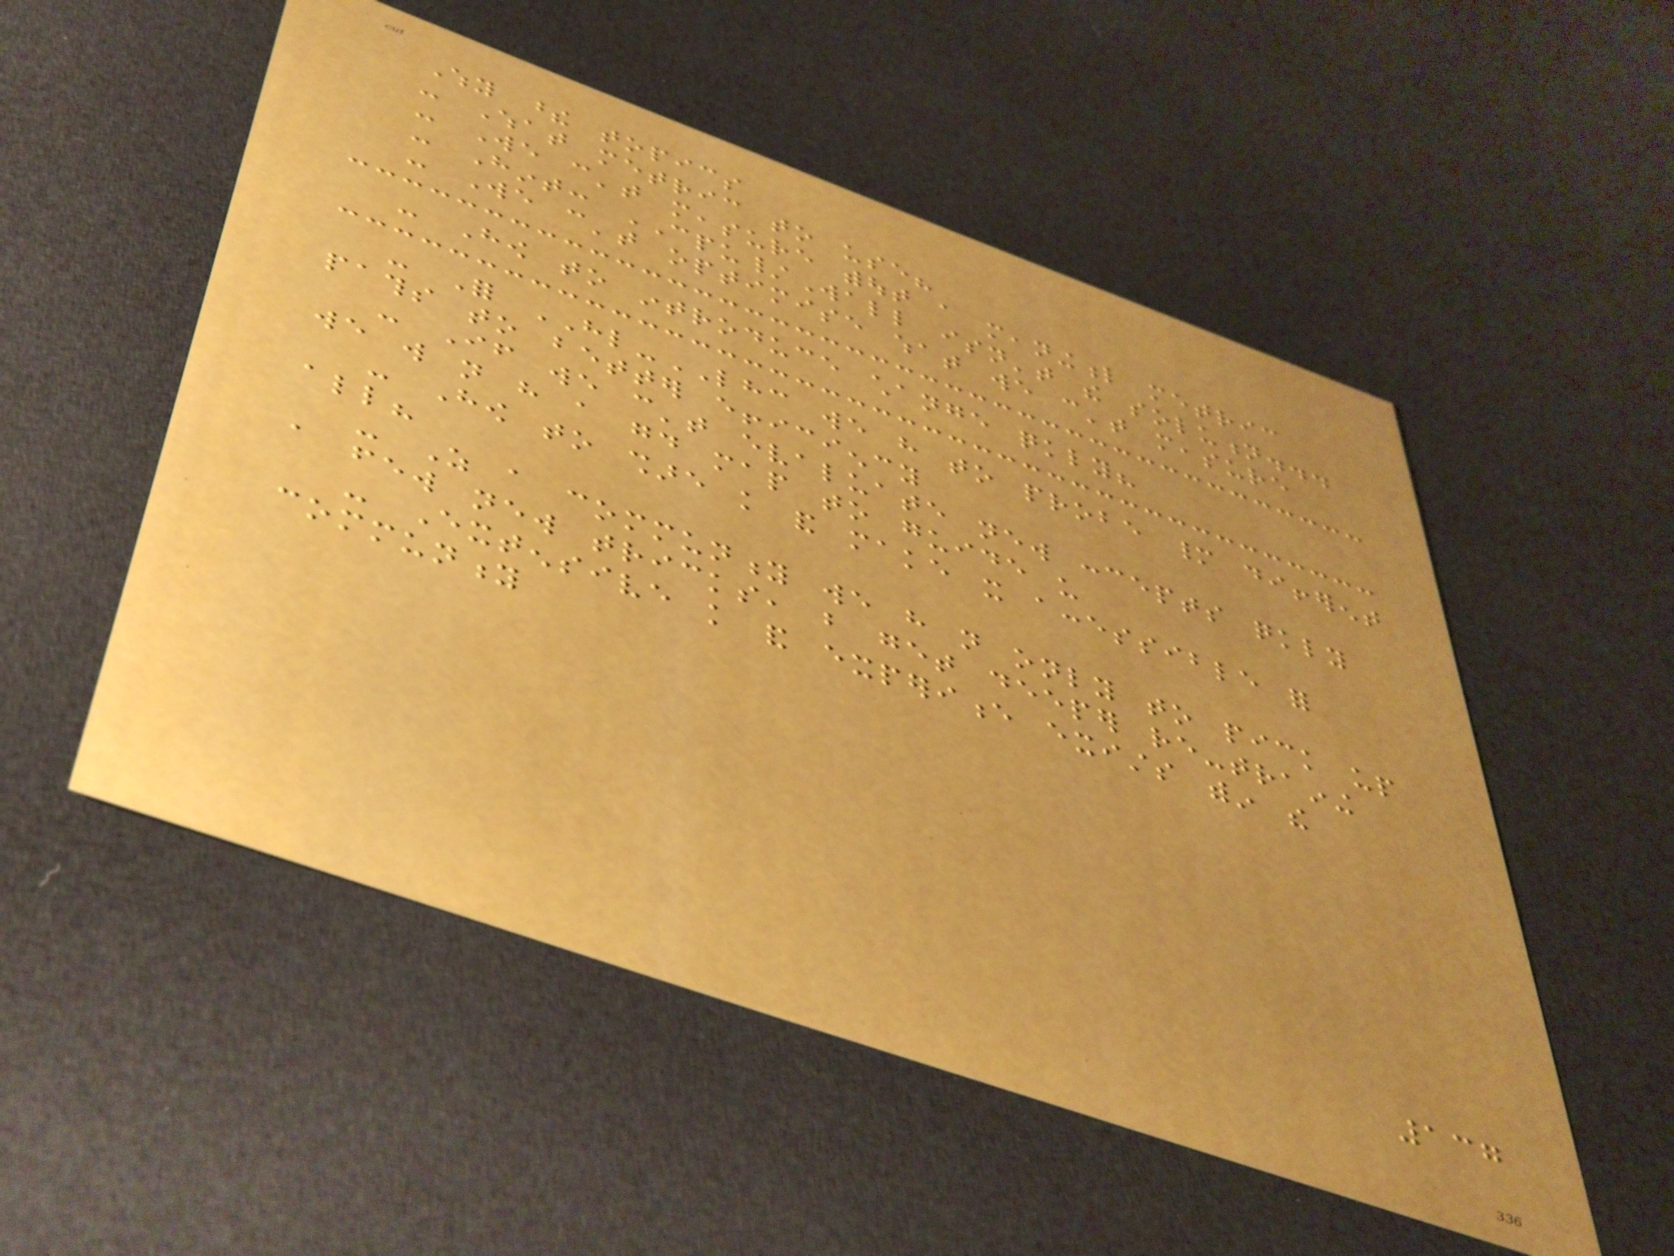Why these topics
- What metric to use?
- We can't measure without a meaningful metric
- Hint: CPU/Wall isn't the solution...
- We can't optimise what we can't measure
- How to introduce change quickly?
- For HL-LHC we have to probe many different
paths to better efficiency
- If we can't evaluate new concepts quickly
we will not have a good map to guide us
- How to share knowledge and make it accessible for
all?
- As a community we have not only to pick up
a few new tricks, but get deeper re-training
- Extensive knowledge and experience exists within the
community
137
